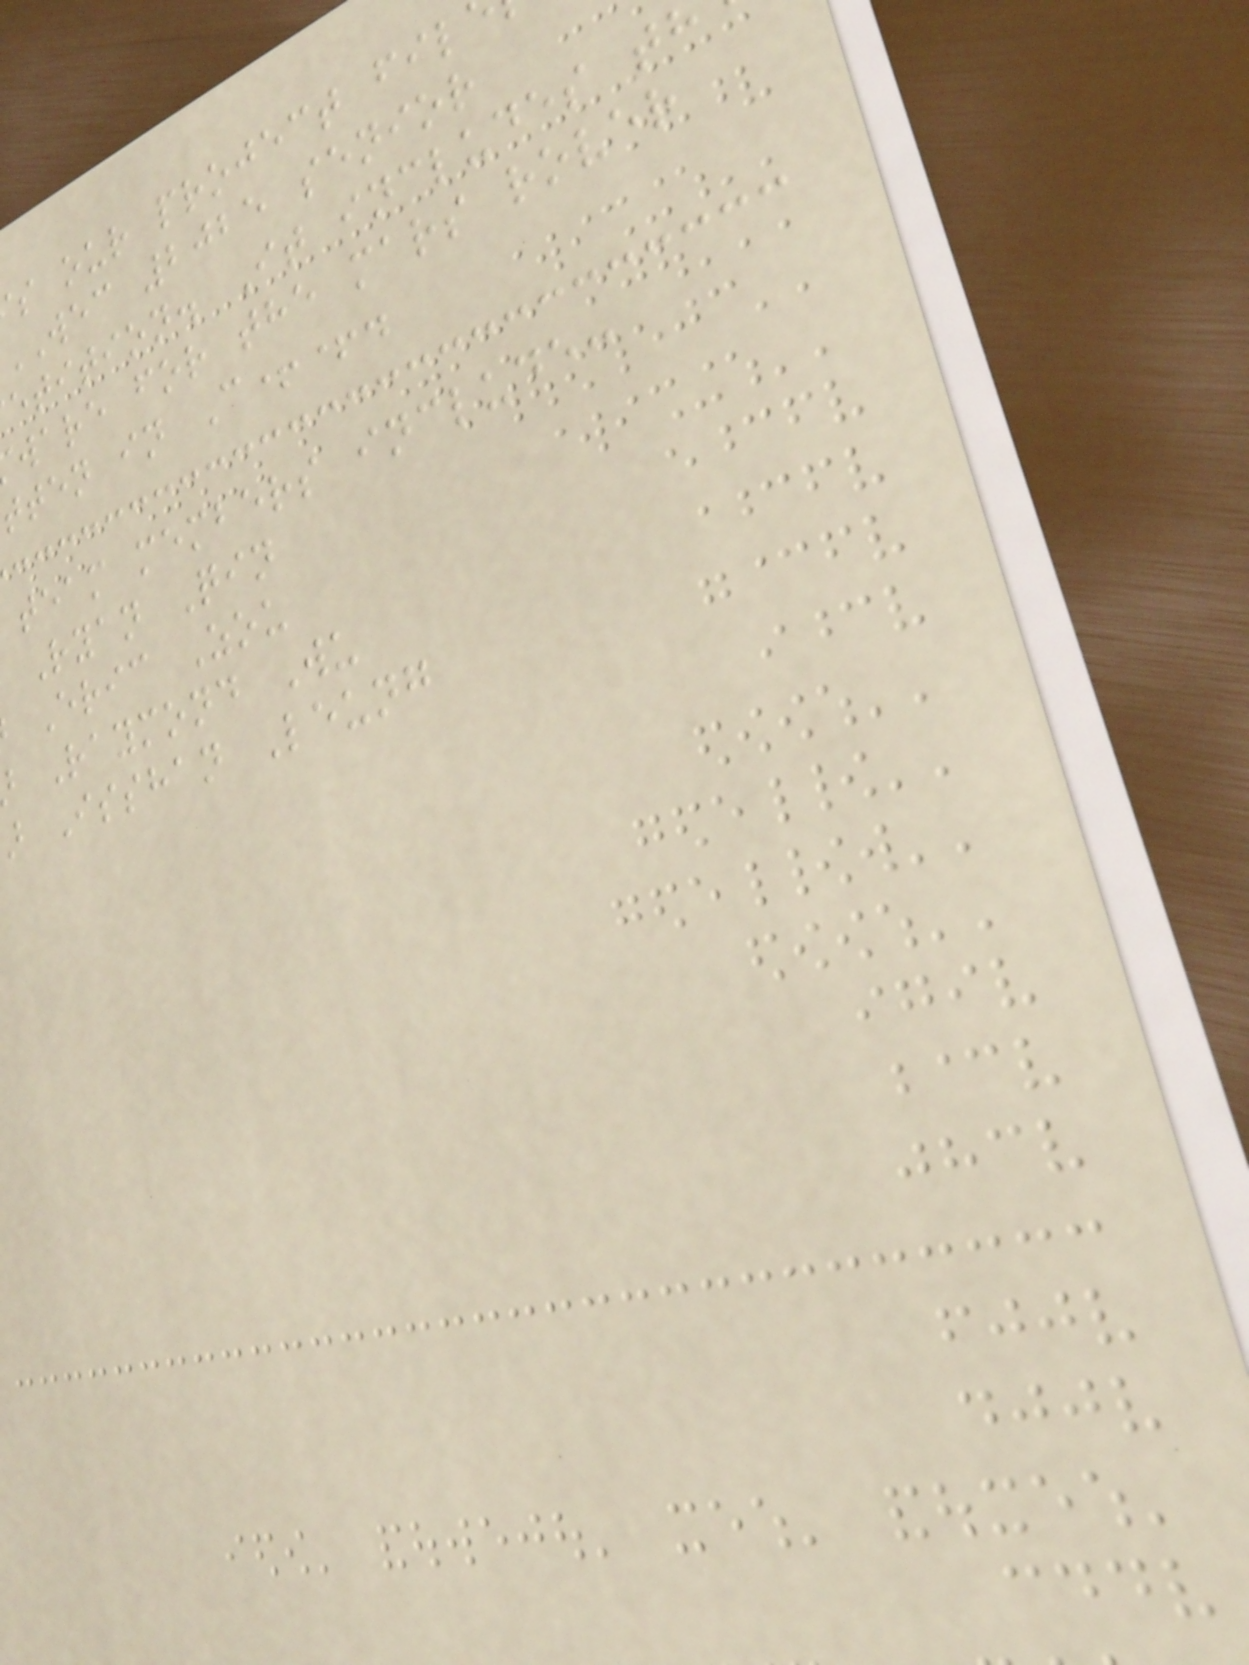s our project fil
WEC 2025 senior
etition. It includes t
ware for the mars rover
tten in C++.
team members include:
Ryan Qin
Eric Zou
Raymond Wu
Isshan Leung
